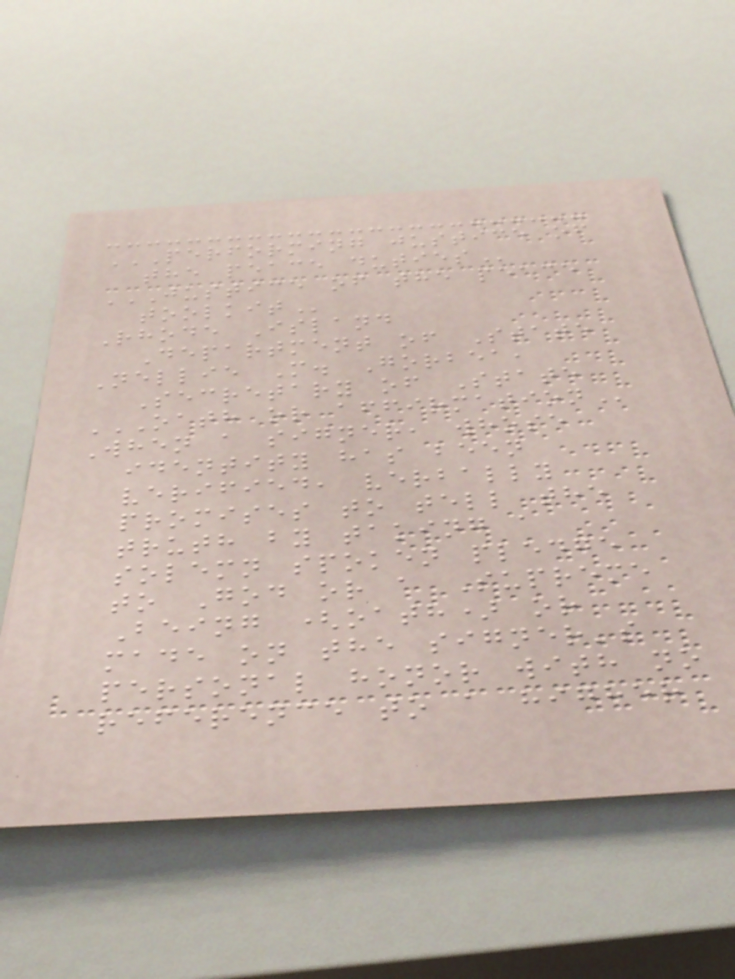PERFORMING JUSTICE OF
THE PEACE DUTIES
JUSTICE OF THE PEACE
TOOLKIT
Rhode Island
Department of State
Nellie M. Gorbea,
Secretary of State
OATH OR AFFIRMATION
When a signer, whose
identity has been
verified, verbally
promises to tell the
truth by taking a
solemn spoken pledge
to God or a Supreme
Being (oath) or
made on the signer's
personal honor with no
reference to a higher
